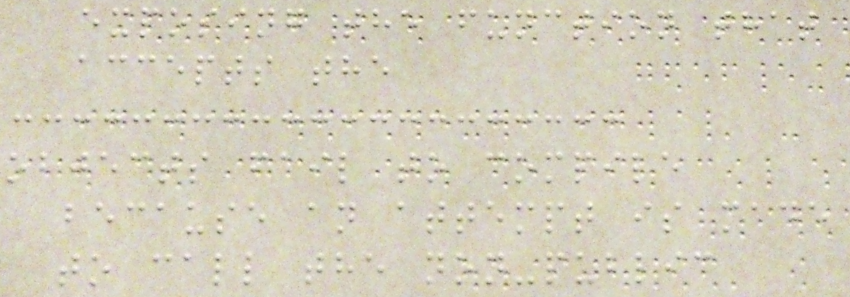exposing the function that
accepts the
objects fail to compile
because an attempt is made
to call the non-public
